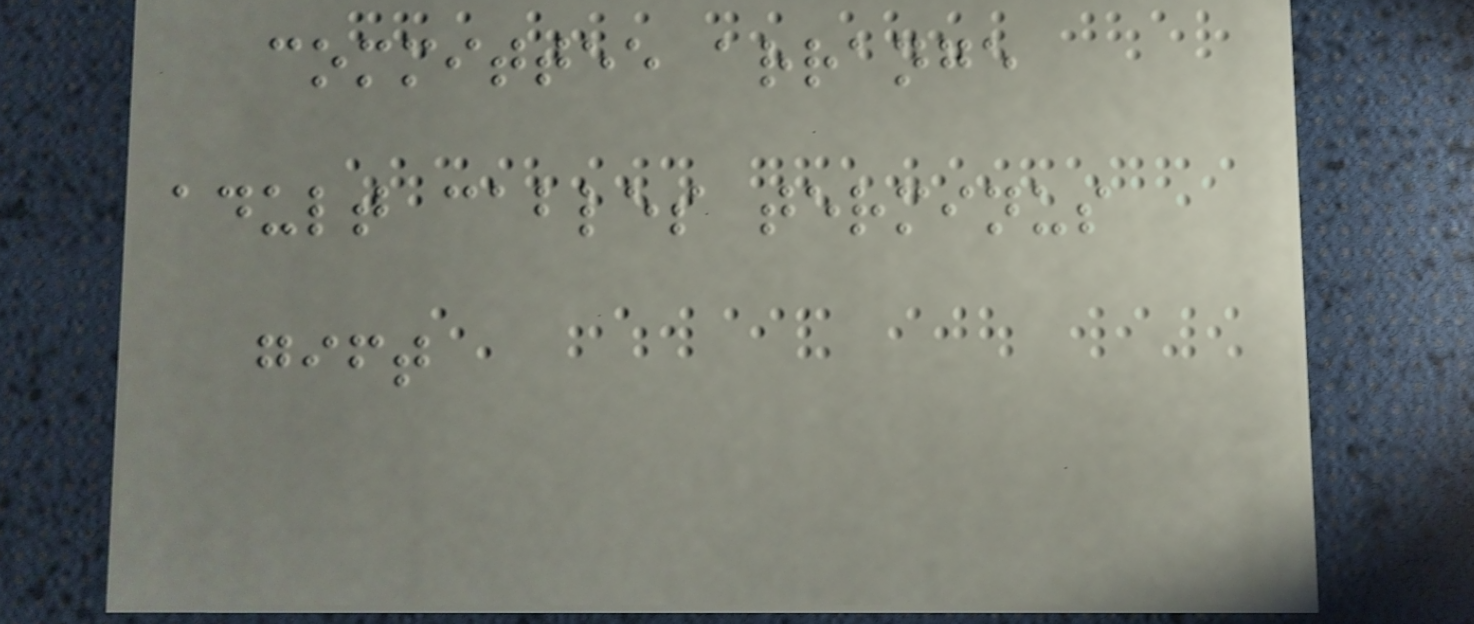committee arrange
adult cables terminus
gift
